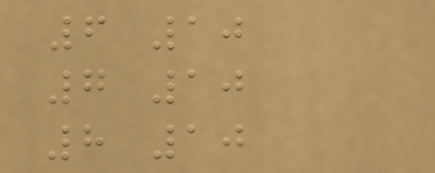6 10
7 10
8 10
